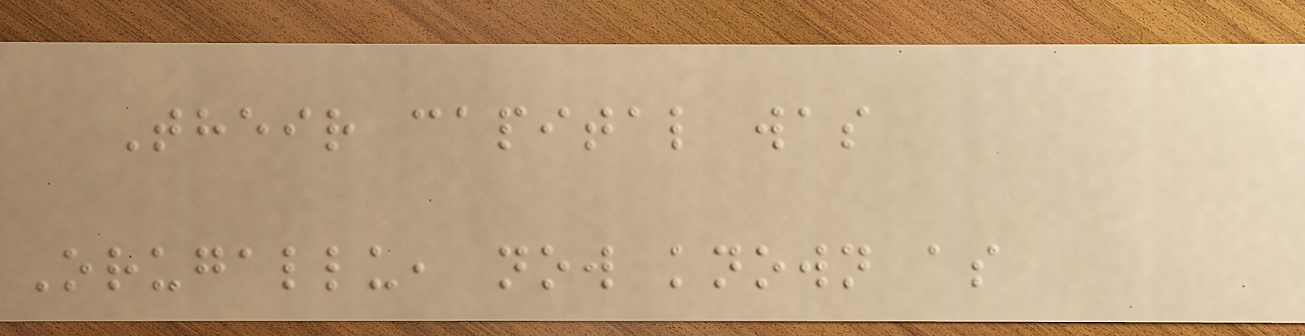Their capital was
Orugallu, now known as
